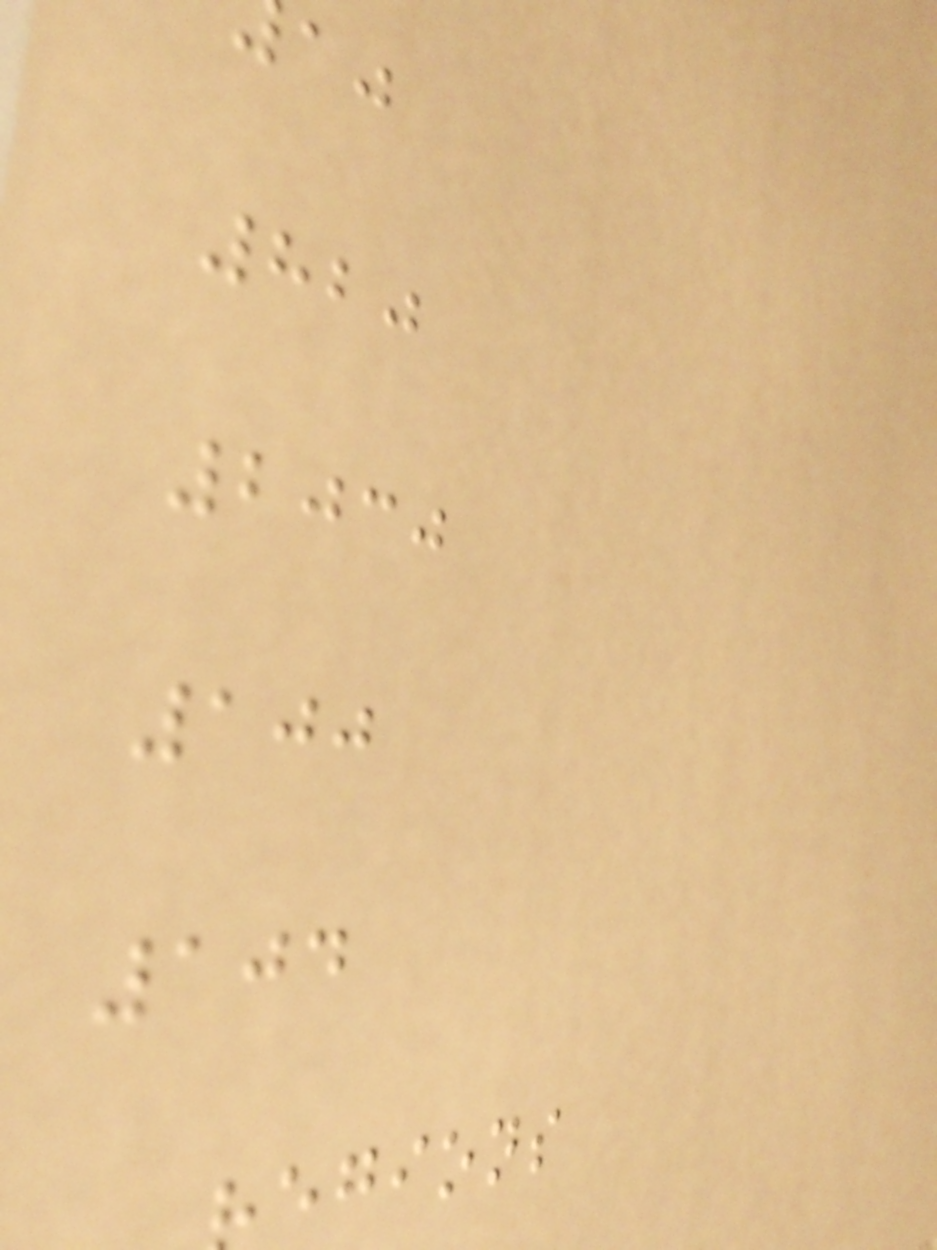820
2030
100
104
egions
